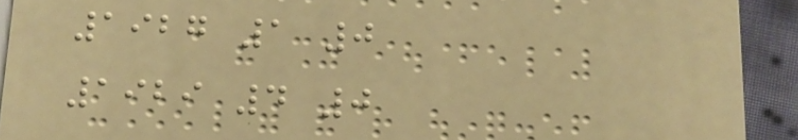1927 1 0
1929 4 0
